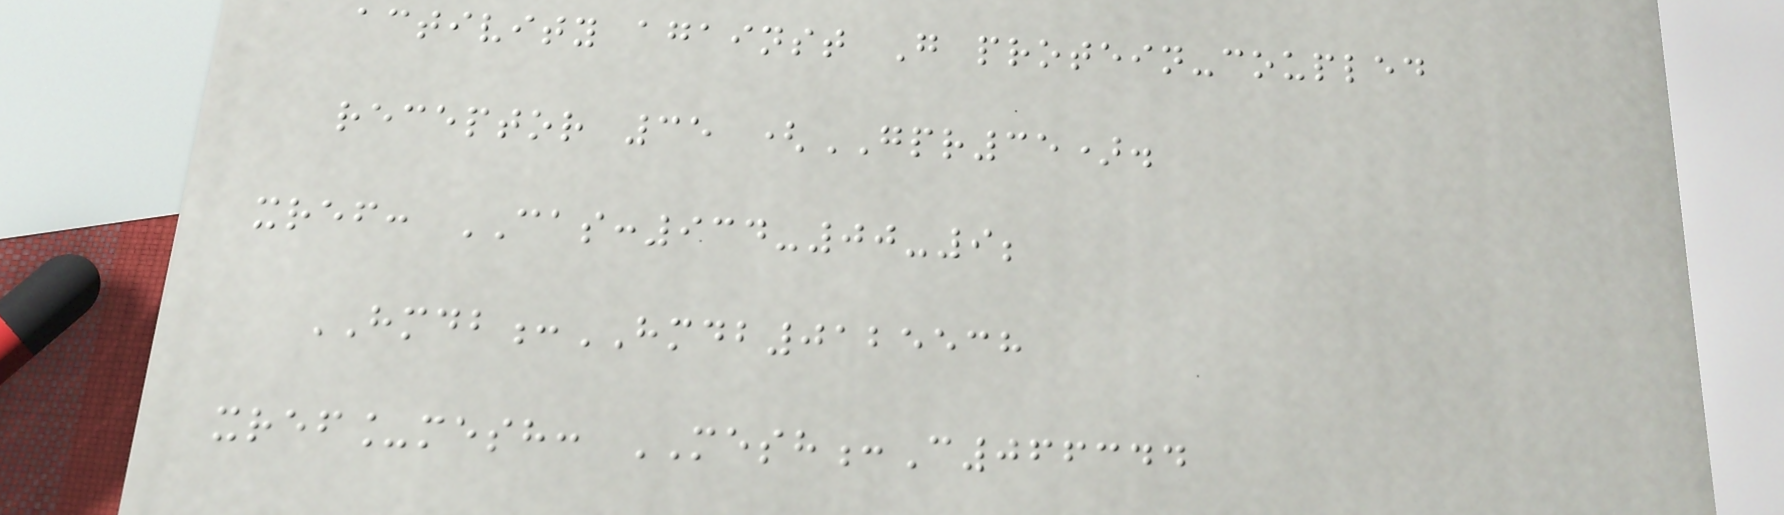activity against G protein-coupled
receptor 35 (GPR35).
xref: CAS:934-00-9;
HMDB:HMDB0125538
xref_mesh: MESH:C066344
